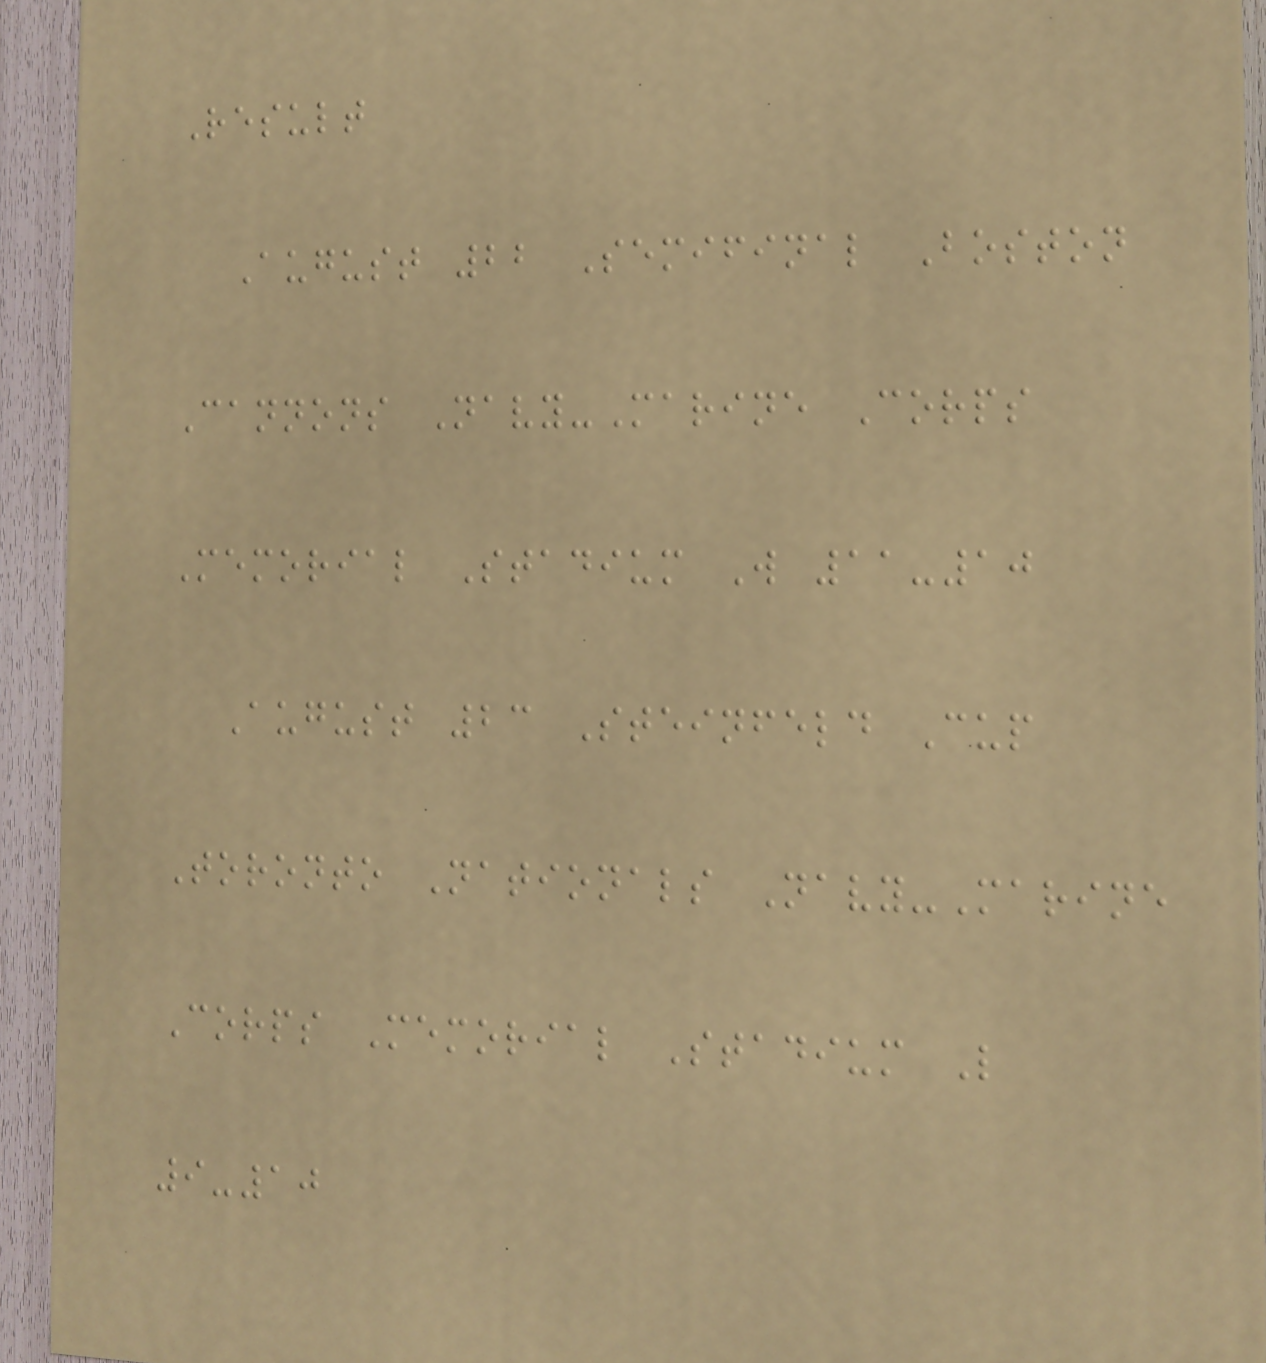Result
August 22 Semifinal Boston
Cannons Navy-Marine Corps
Memorial Stadium W 11-10
August 23 Steinfeld Cup
Toronto Nationals Navy-Marine
Corps Memorial Stadium L
9-10
